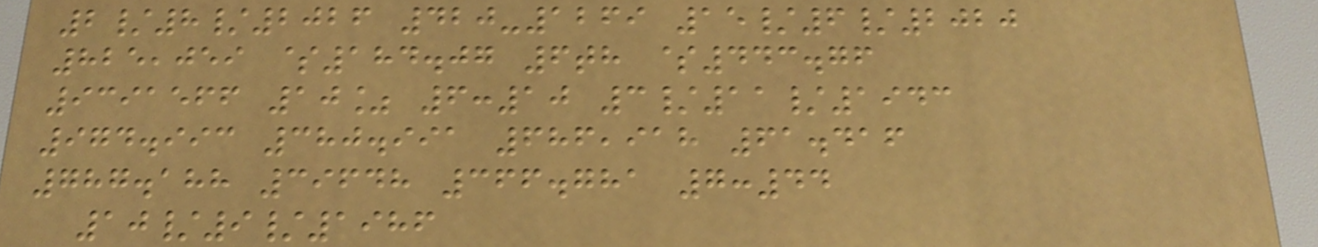2/8/2026 420-1269 15/6/2020
825,059 $184.07 6th $443.76
9391566 10% 6:10 3/11/1943
974.993 380.991 686,918 61.416
787.188 39648 366.781 7:44
10/9/1986
